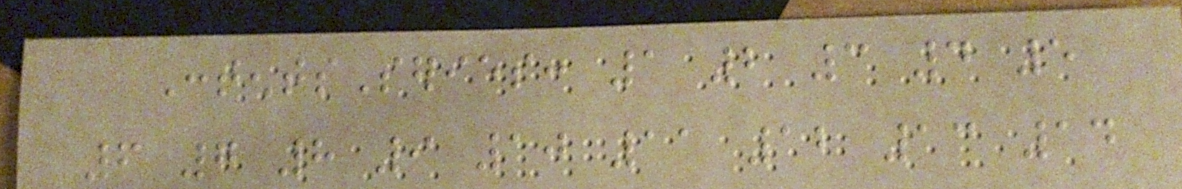ContentsSeries: 1 2 3 4 5
6 7 8 9 10 11 12 13 14
